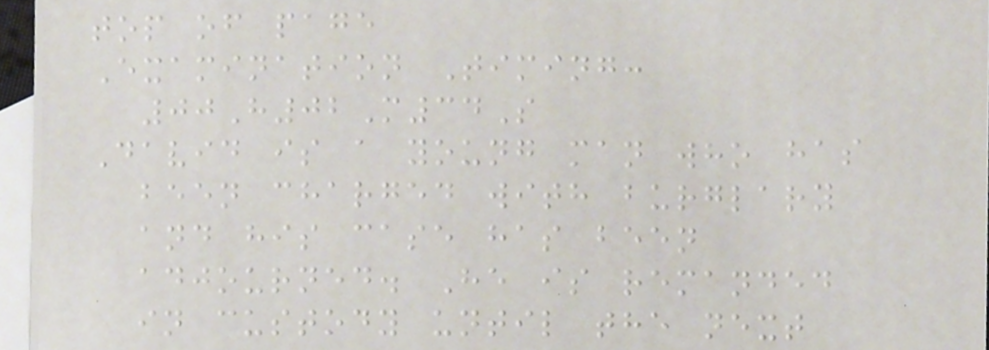top of page
Examination Timing:
00H02M34S
David is a young man who has
been charged with burglary
and his case has been
adjourned. He is remanded
in custody until the next
